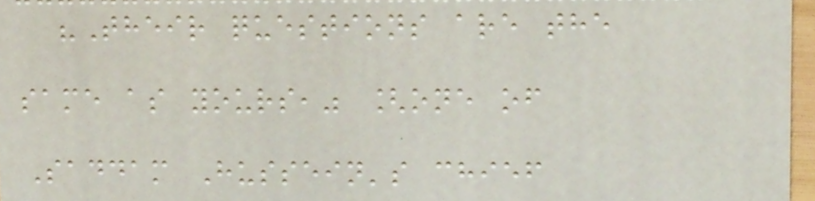"Their questions are the
same as yours," [one of
Saddam Hussein's chief
